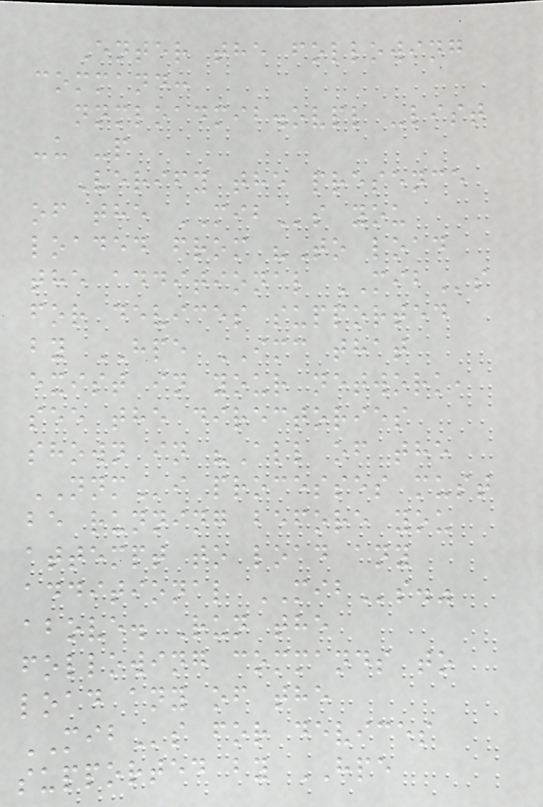Enter the following
command:
nnmloadmib.ovpl -list
-u -p
Verify the presence
of the MIBs you
loaded from "To load
the additional MIBs
for devices supported
by HPE IMC that
exist in your network,
see the directories
shown in "All of the
NNMi processes must
be running before you
attempt to load any
additional MIBs."
above. Run the
following commands to
load any of the
MIBs for devices
supported by HPE
